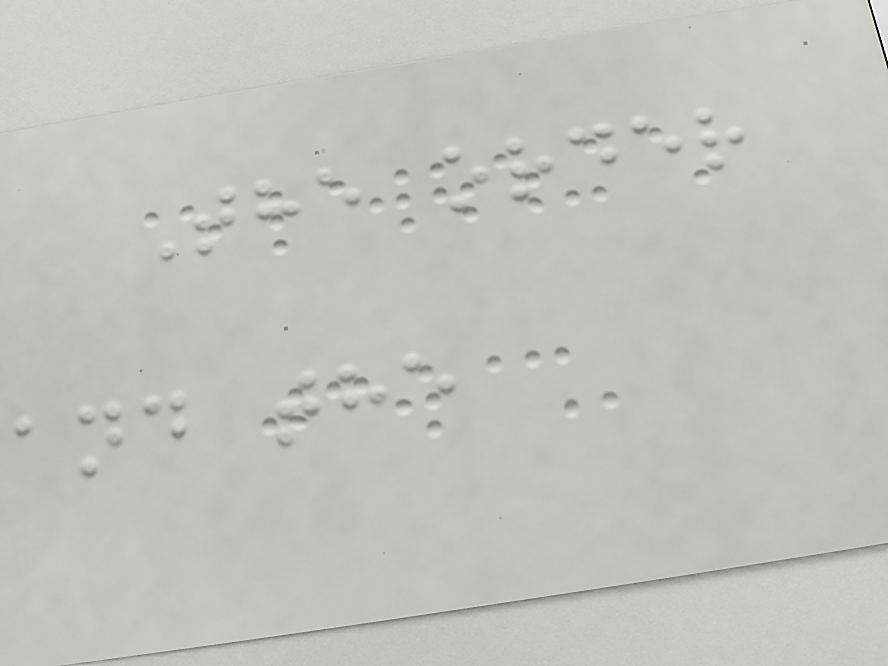The order
and the
